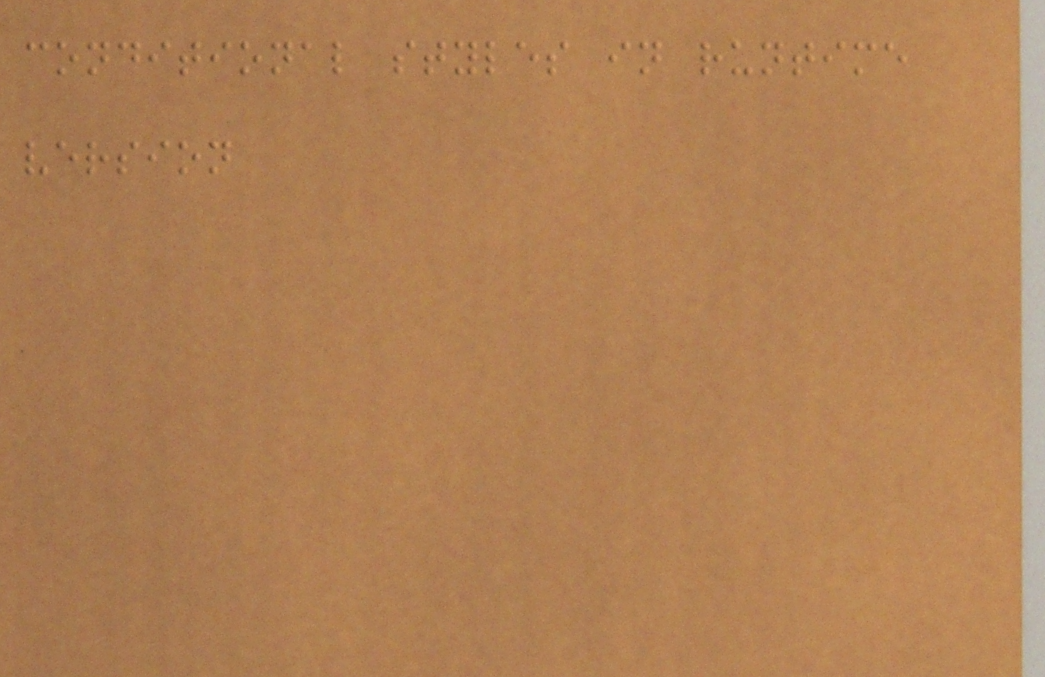conditional styles in runtime
version
